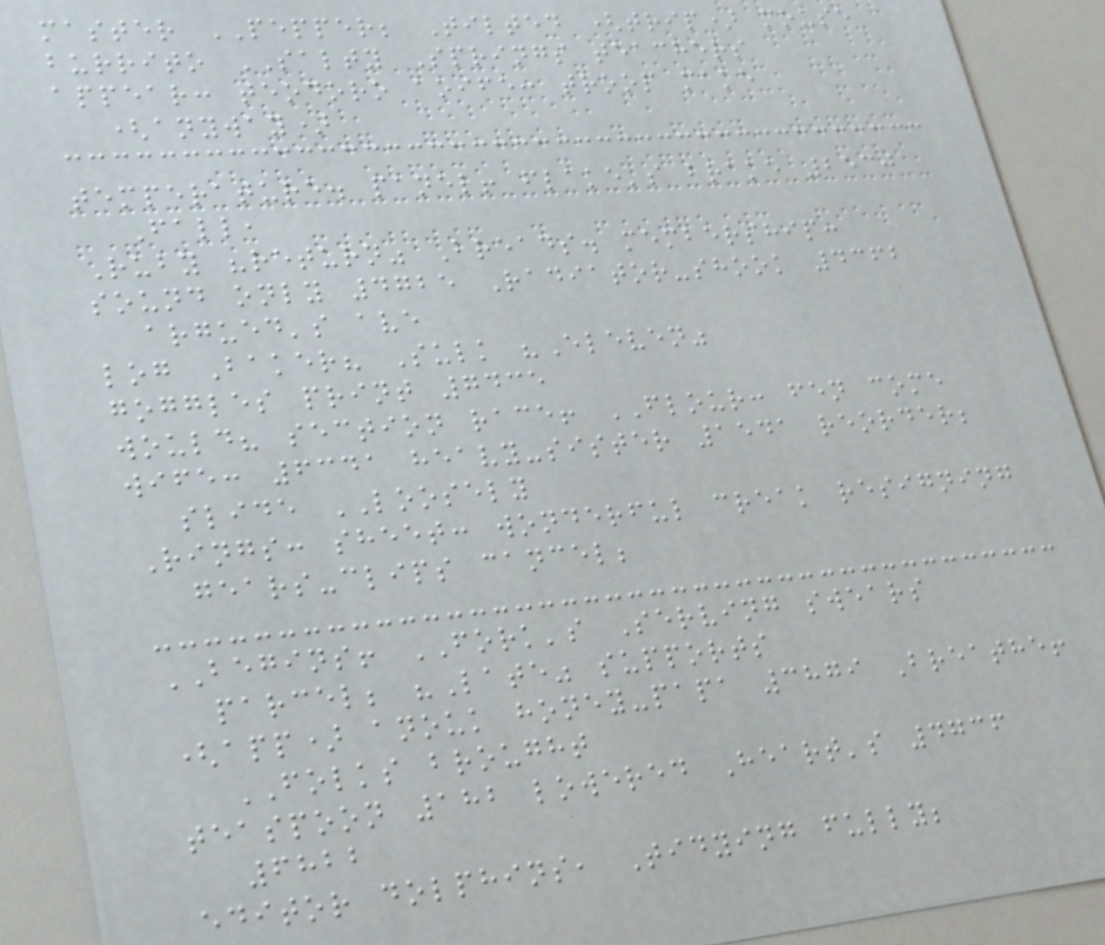master PEPPER; Tilted (trip) mouse
burrito SALTY Springs teachers
appear: teodoro aoife: troop make
(anyway)
temperature. panel! flake's brake 2530
Fall,
Ruby "return" Breads. membership:
sound only 4725 Radiator-shook 4362
argued's ave
log Baker? Sulk "Eleven"
goggles print 7435
would? section race! FLOUR: fen come
wife: 6341 heavy-sister 1541 reorder;
slide LOOSELY
Rings: sheet: wonderful creak resigning
gears-clips cancel;
BEGINS! FORK's Serving swears
parcel; "Late" supports
(app) anouk honey-papa 3879 Breathe!
FOLKS brought
teaspoon 182 lowered Heart's 4736
6822
editor dolphins, Tidying fully;
